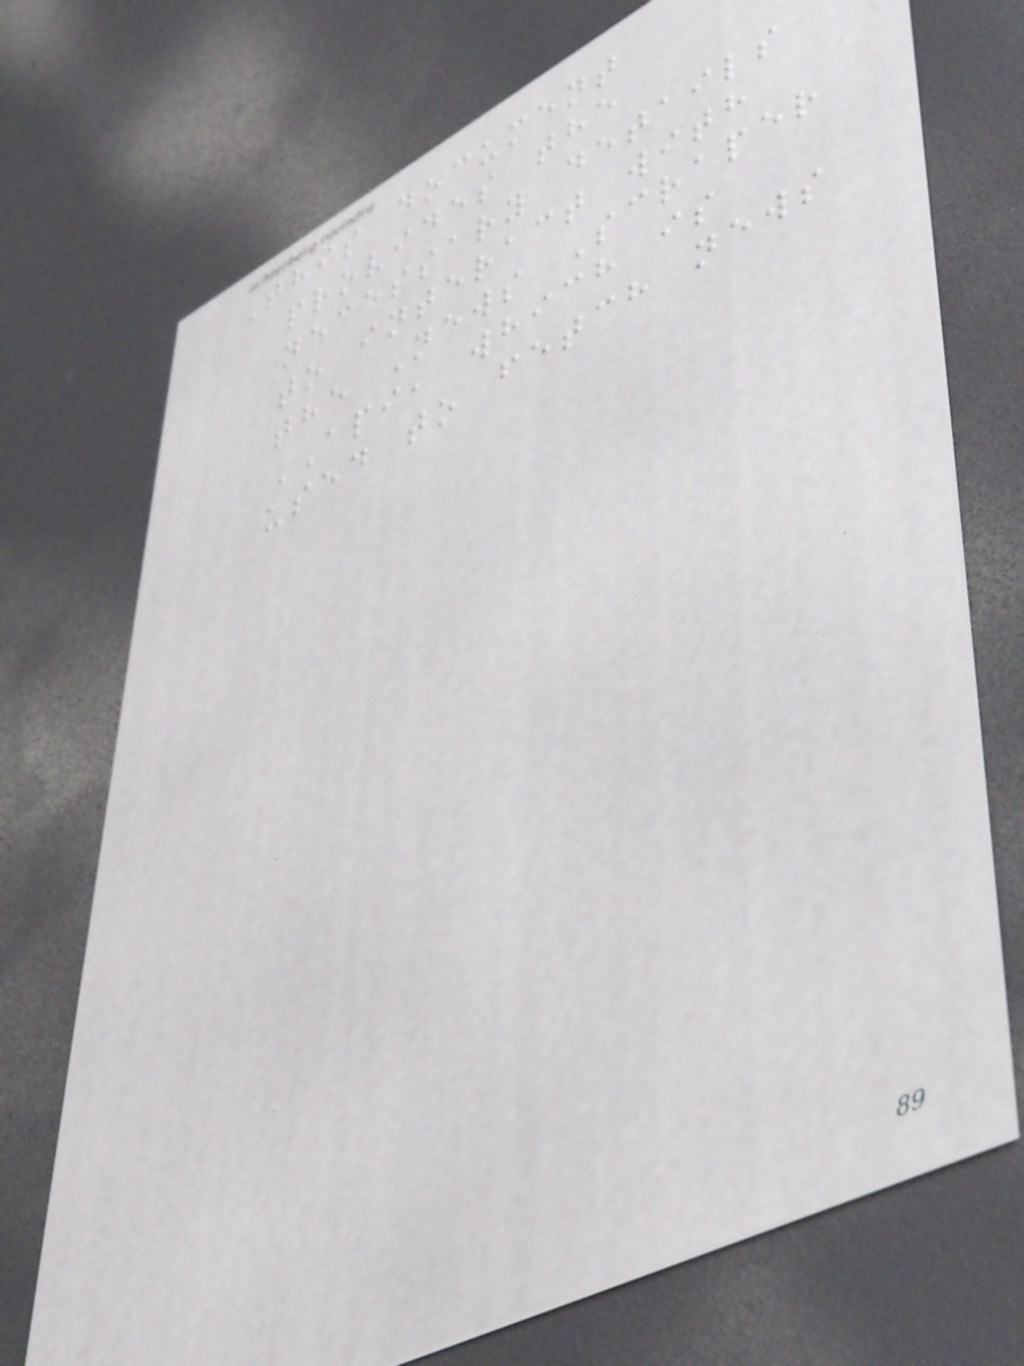This document
provides the
necessary details
to interact with
the News Scraper
API, which is
used to fetch news
